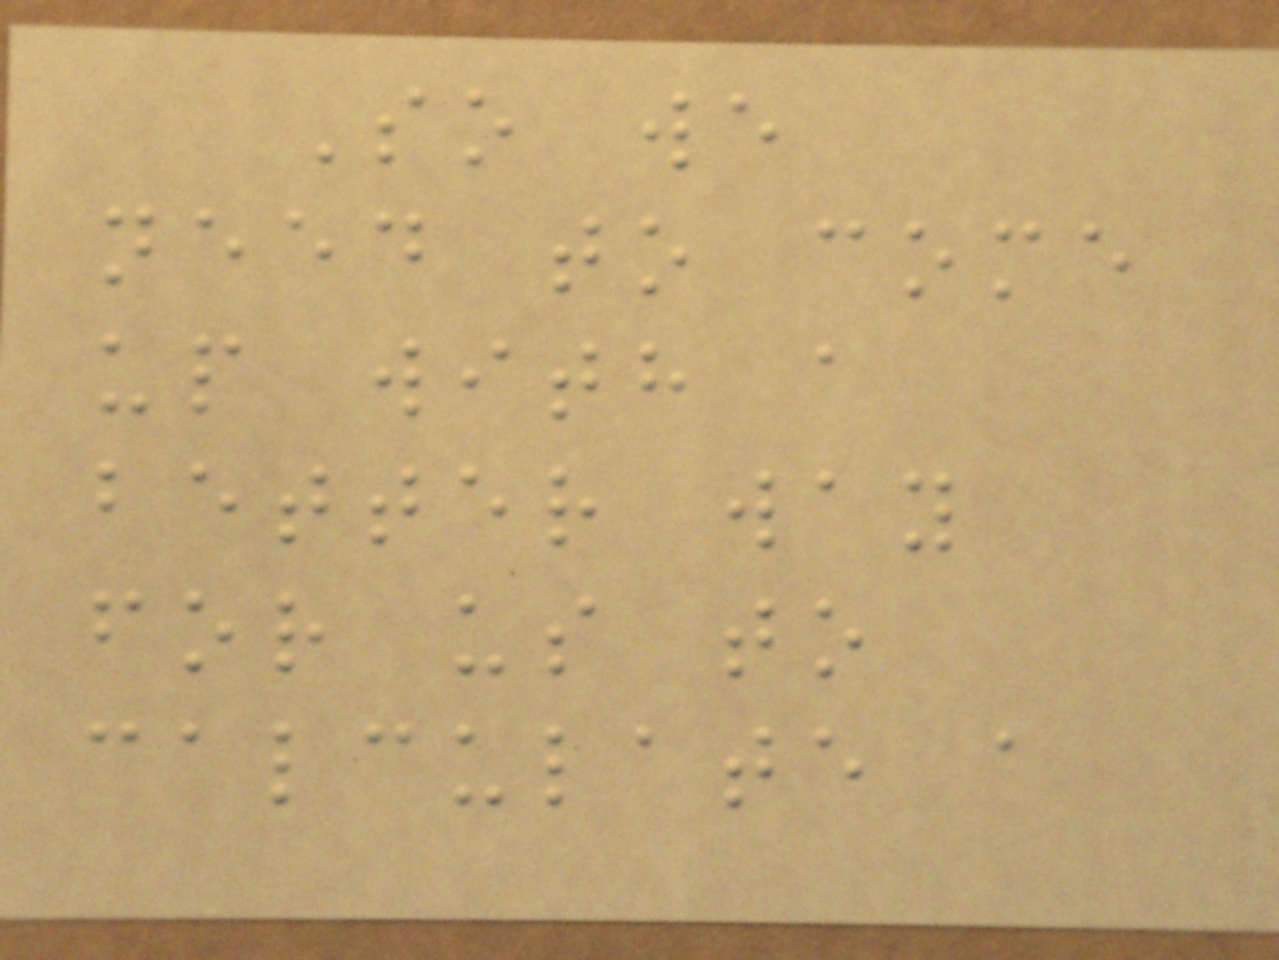So we
need to come
up with a
better way
for us to
calculate a
